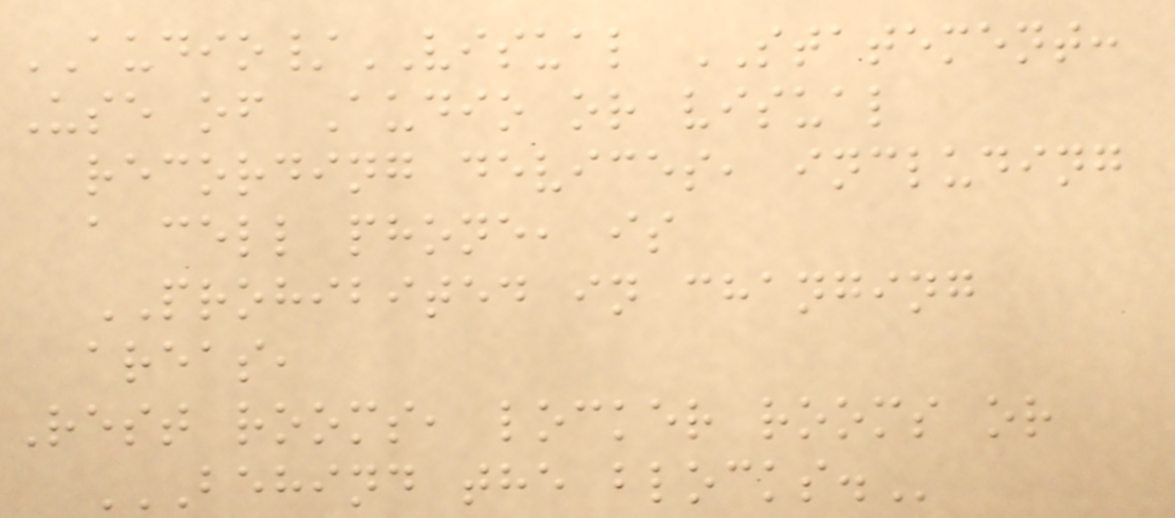AUDIO/VISUAL STATEMENT:
Use of Audio or visual
recording devices, including
a cell phone, is
PROHIBITED in changing
areas,
Rest rooms, locker rooms or
BEHIND THE BLOCKS.
